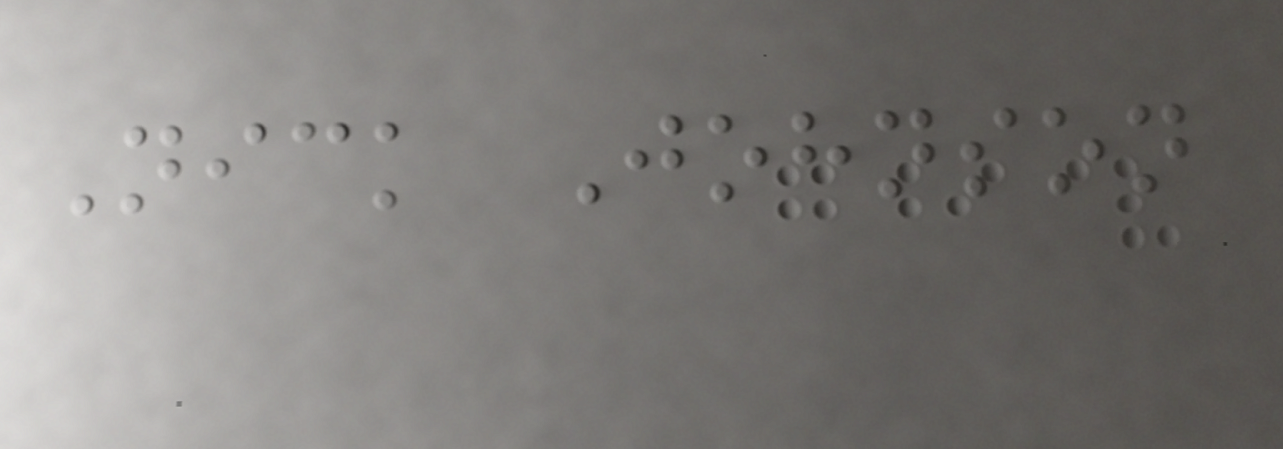Nick Johnson
